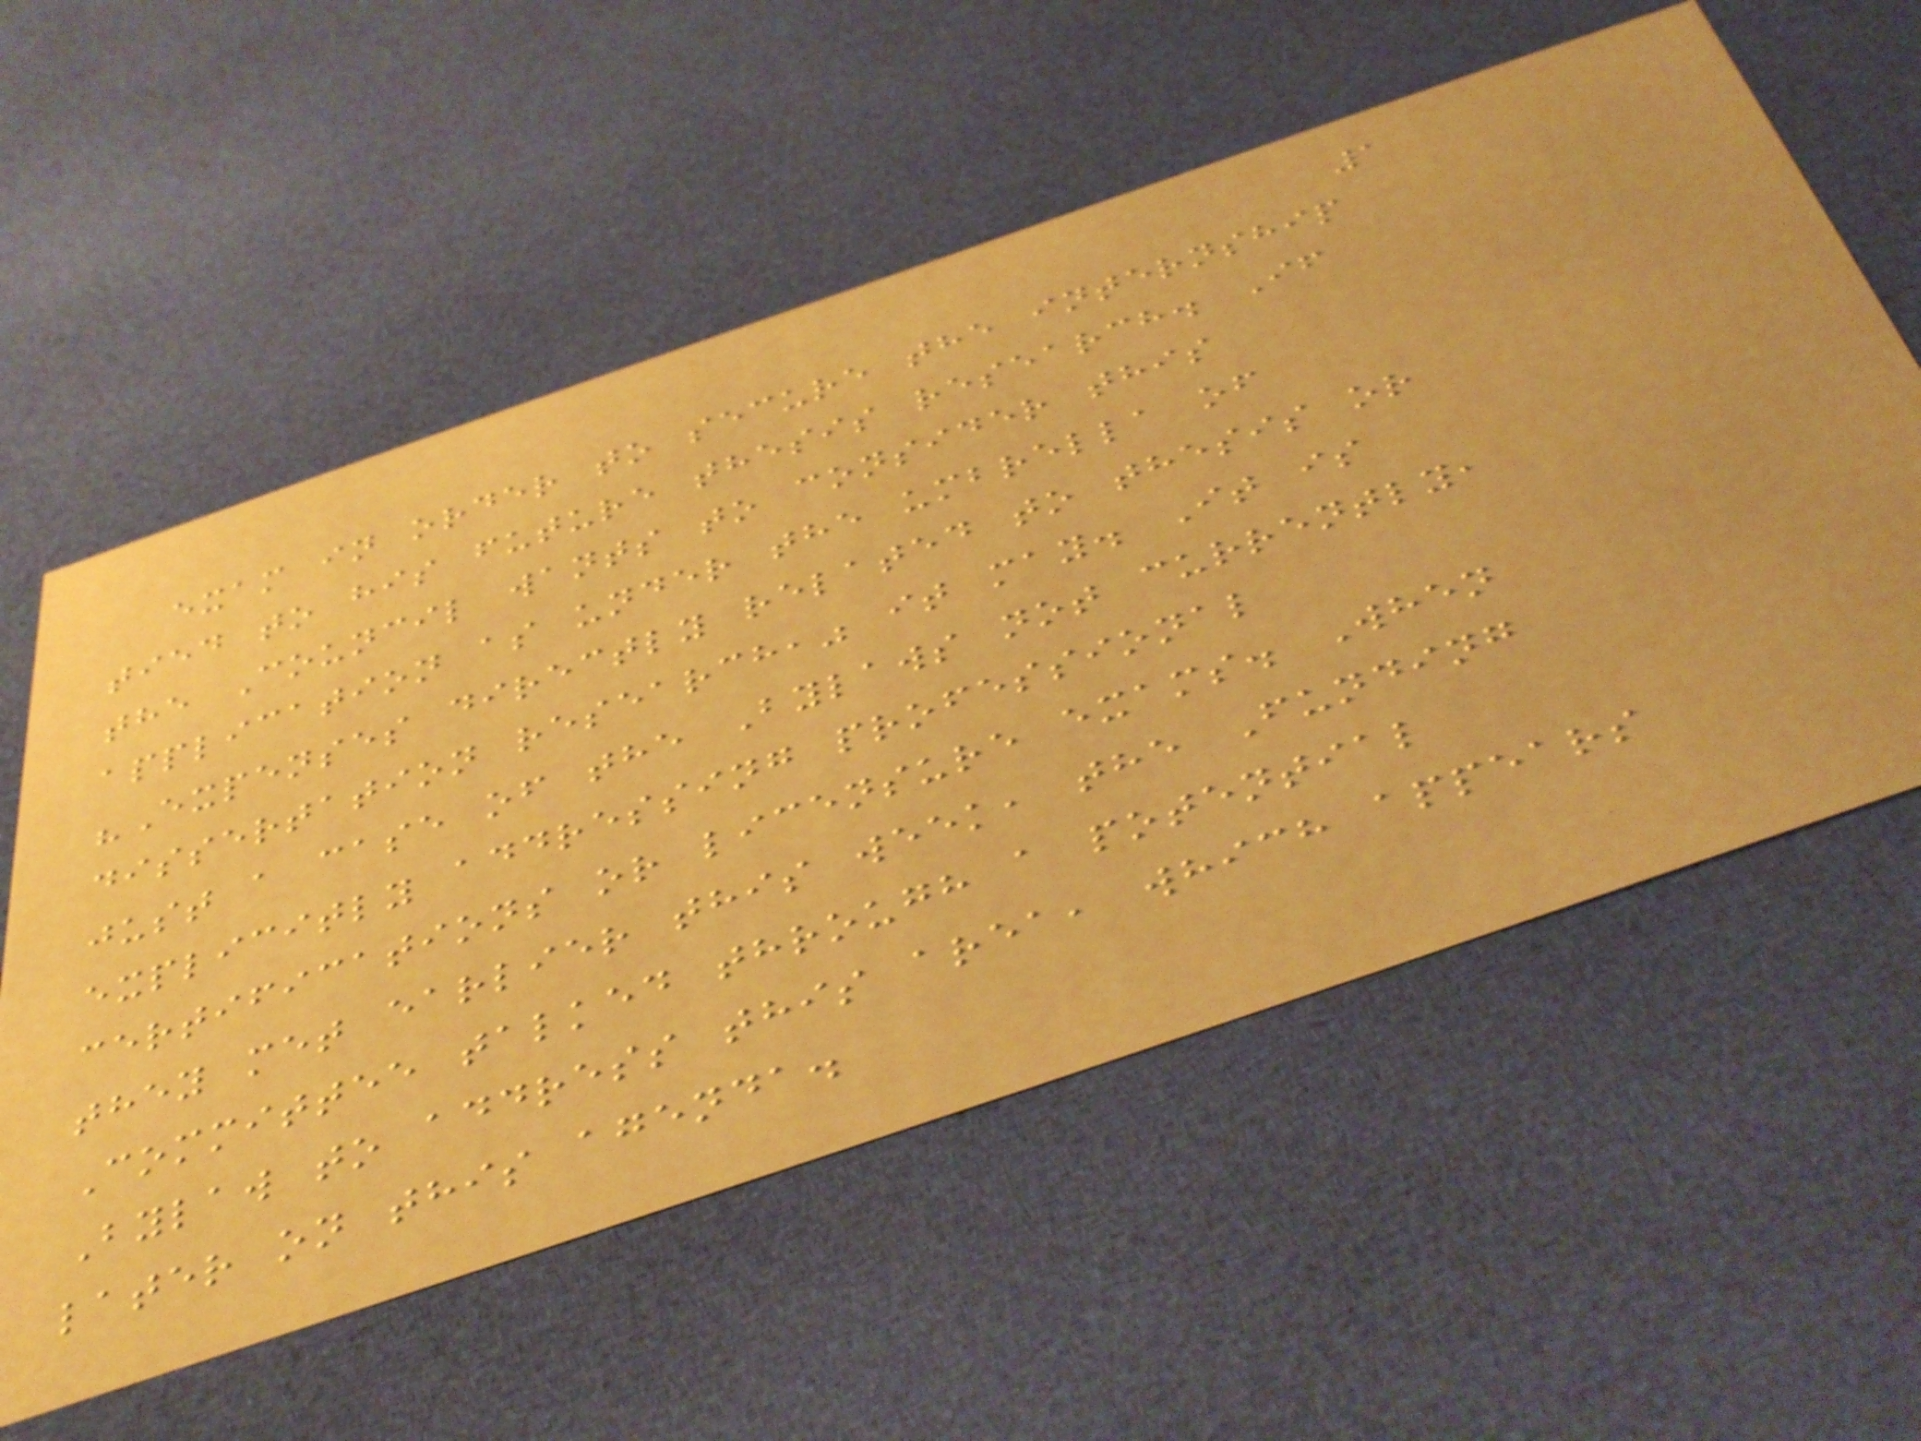1
exam in order to secure the internship
tied to his future thesis research. If
the Council wants to consider this
application as under the umbrella of
"Expenses directly related to thesis or
dissertation research," it may. It is
just a case of the Bylaws not currently,
explicitly addressing professional
certifications or licensure exams. When
they met earlier this week, the Funding
Committee talked through a potential
Bylaw to address this area, which appears
later on this agenda.
